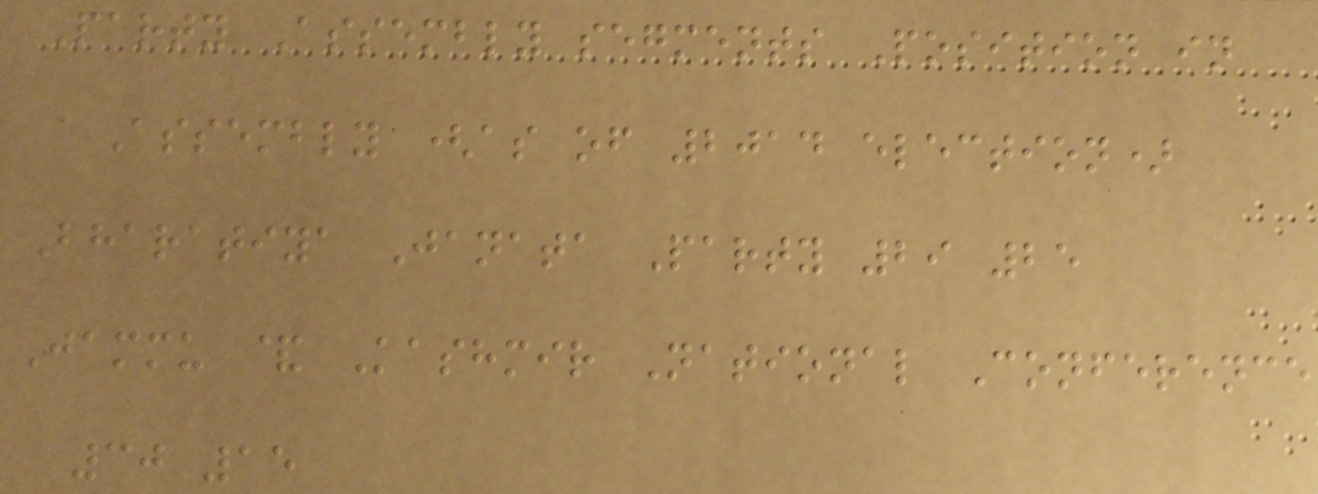Party Assembly segments Position in
Assembly (as of 2014 election)
Bharatiya Janata Party 29 25
Jammu & Kashmir National Conference
30 15
